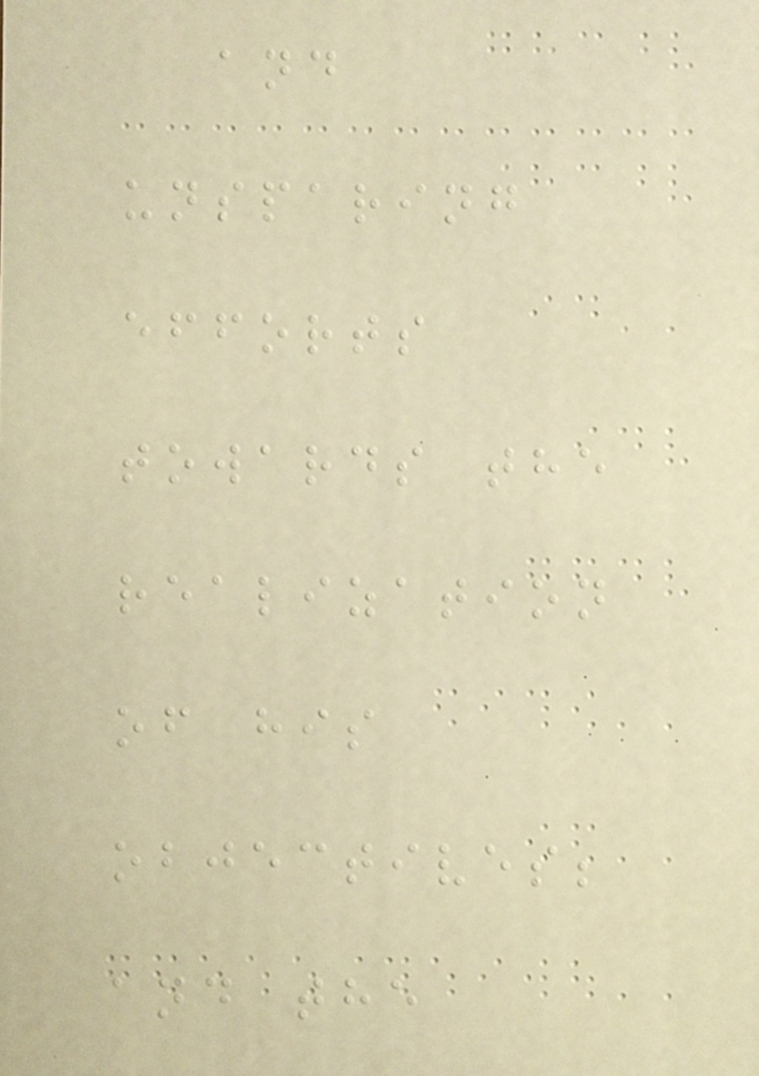and
unsparing
efforts
towards the
realization
of his
objectives;
and the
